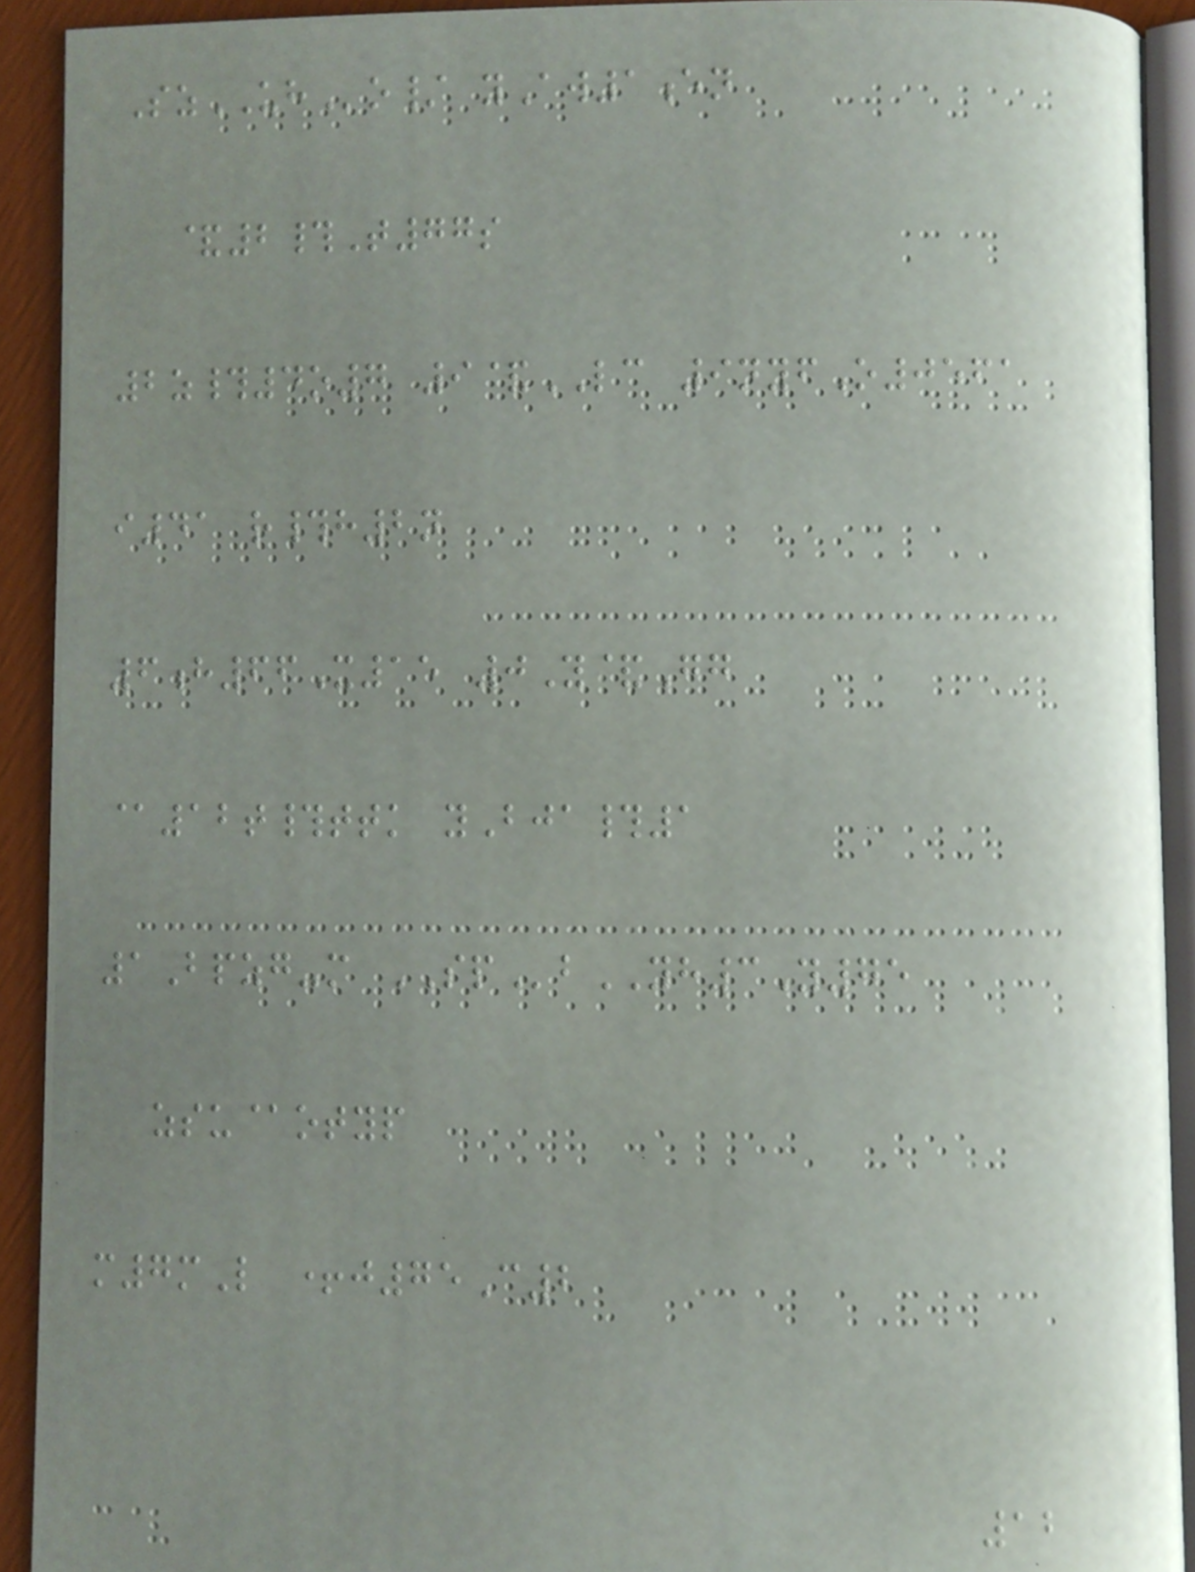SzUHo/ yAw1en
&2#T77s
2z#4o7 9&LC 9nyfO0561
i41 r#h2n
6h66X15 0Y&Gg
@12t#ttk yBja#1
1Bpzg-m SPbYH3Y75
zsu@otyp
m7mL +j75C2
12
